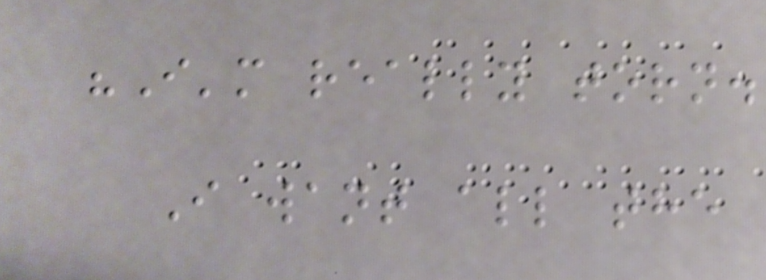"I'm really torn.
I want all the
